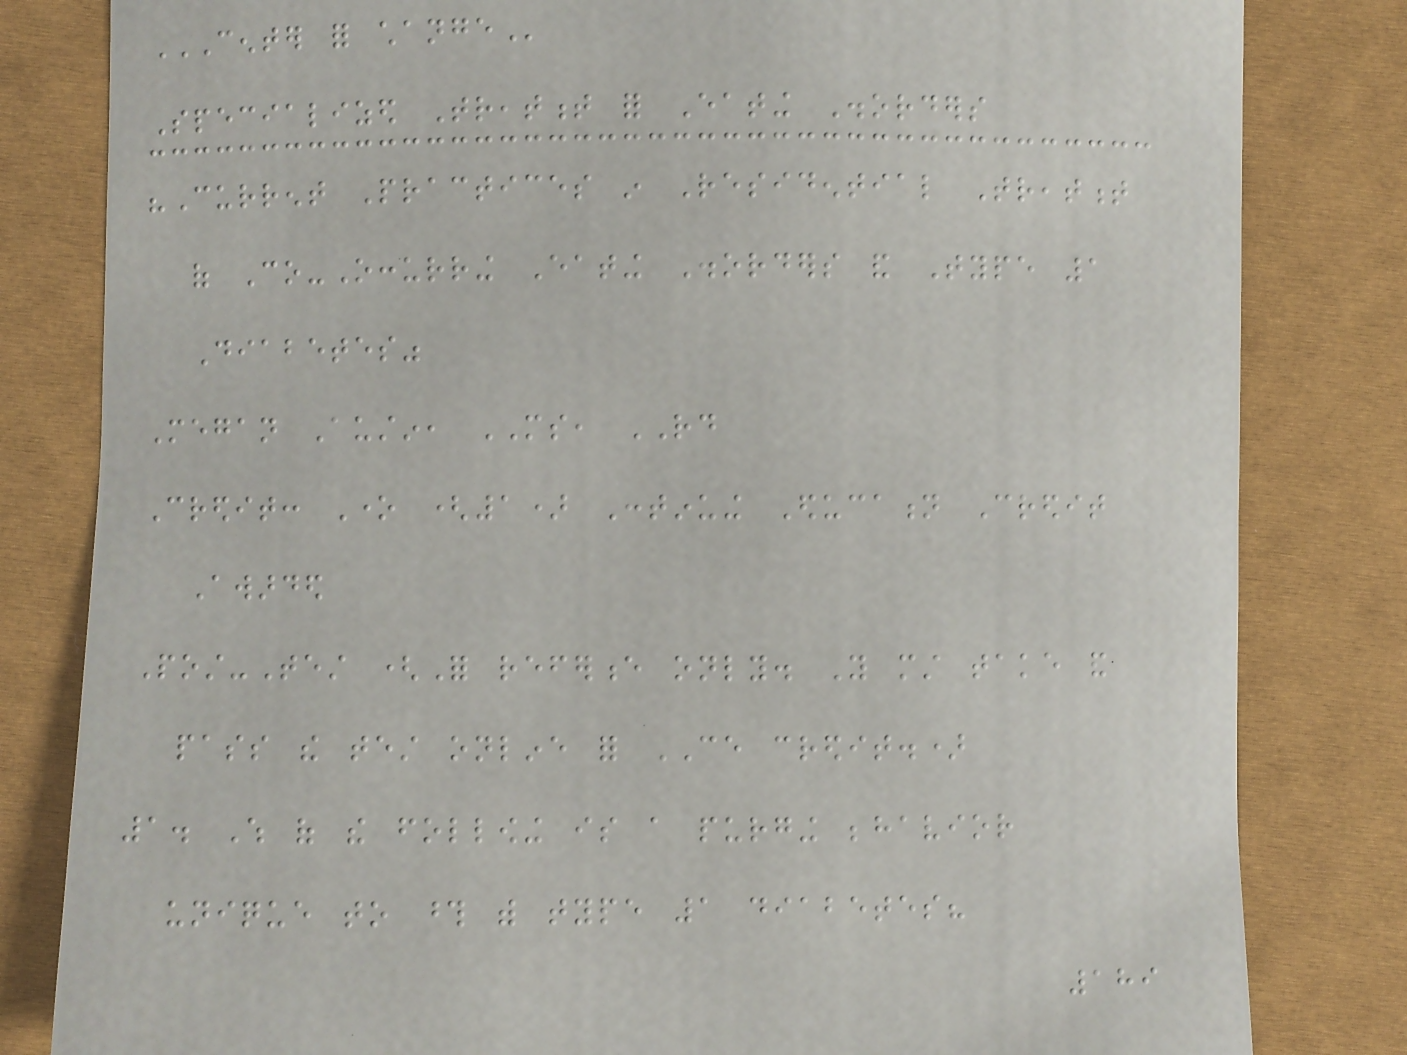CENTER FOR CHANGE
Specialized Treatment for Eating Disorders
"Current Practices in Residential Treatment
of Co-Occurring Eating Disorders and Type 1
Diabetes"
Megan Austin, MS, RD
Credit: One (1) Continuing Education Credit
Awarded
Post-Test (For reference only. You must take and
pass the test online for CE credit.)
1. Which of the following is a purging behavior
unique to those with type 1 diabetes?
189
